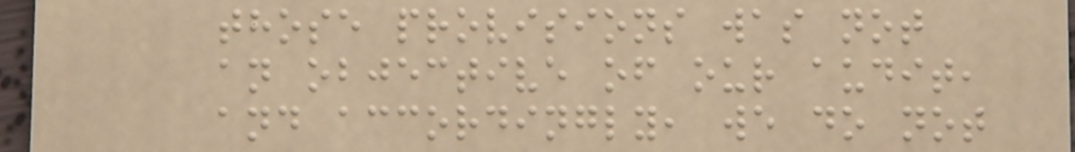those provisions was not
an objective of our audit,
and accordingly, we do not
